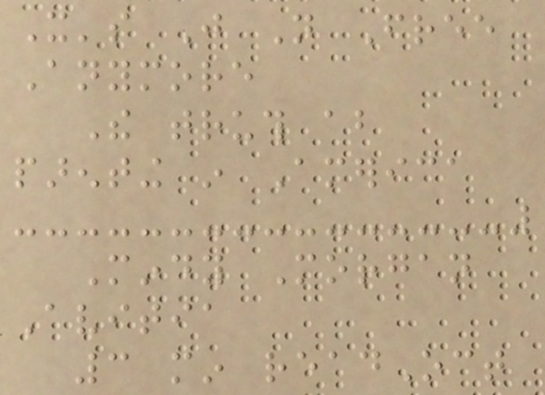It's Just Not Free
Anymore
The truth about
parenting in America
Mindy Morgan
Avitia
3 min readOct
